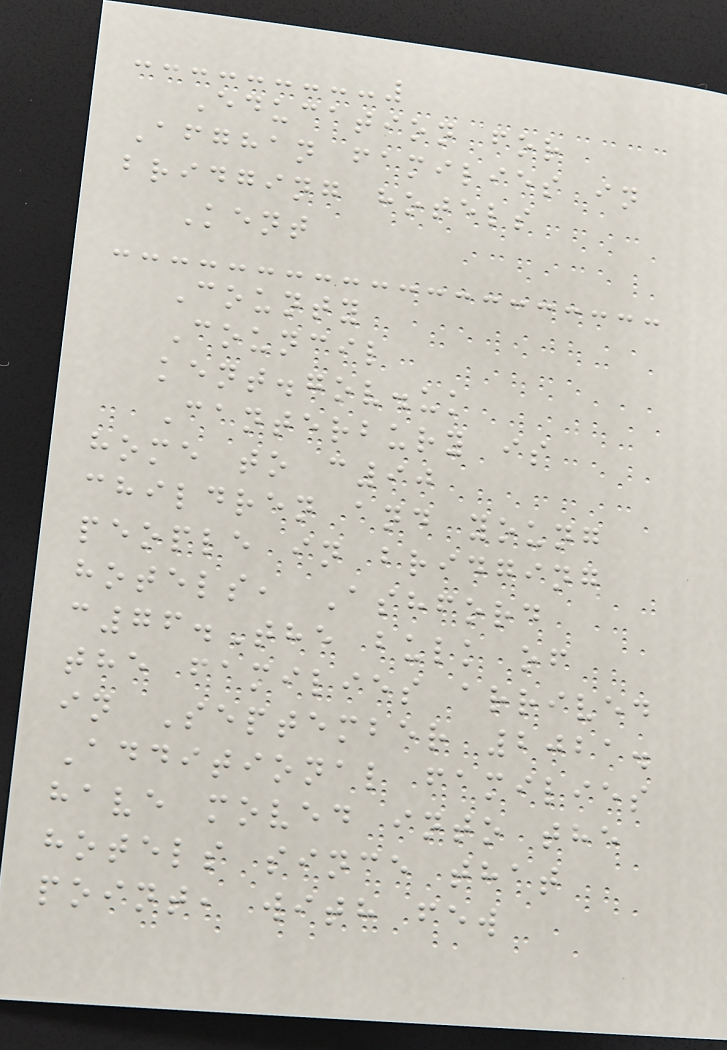Education for
Afghan families in
bridging hotels
Kent
County
Council
kent.gov.uk
Canterbury is
home to c90
children and young
people in bridging
hotels, Ashford
c76.The bulk of
the families arrived
in September 2021.
Additional families
have moved into the
hotels since that
point, with few
